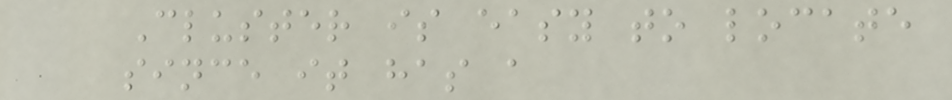Cluster is easy to locate
since it has a
